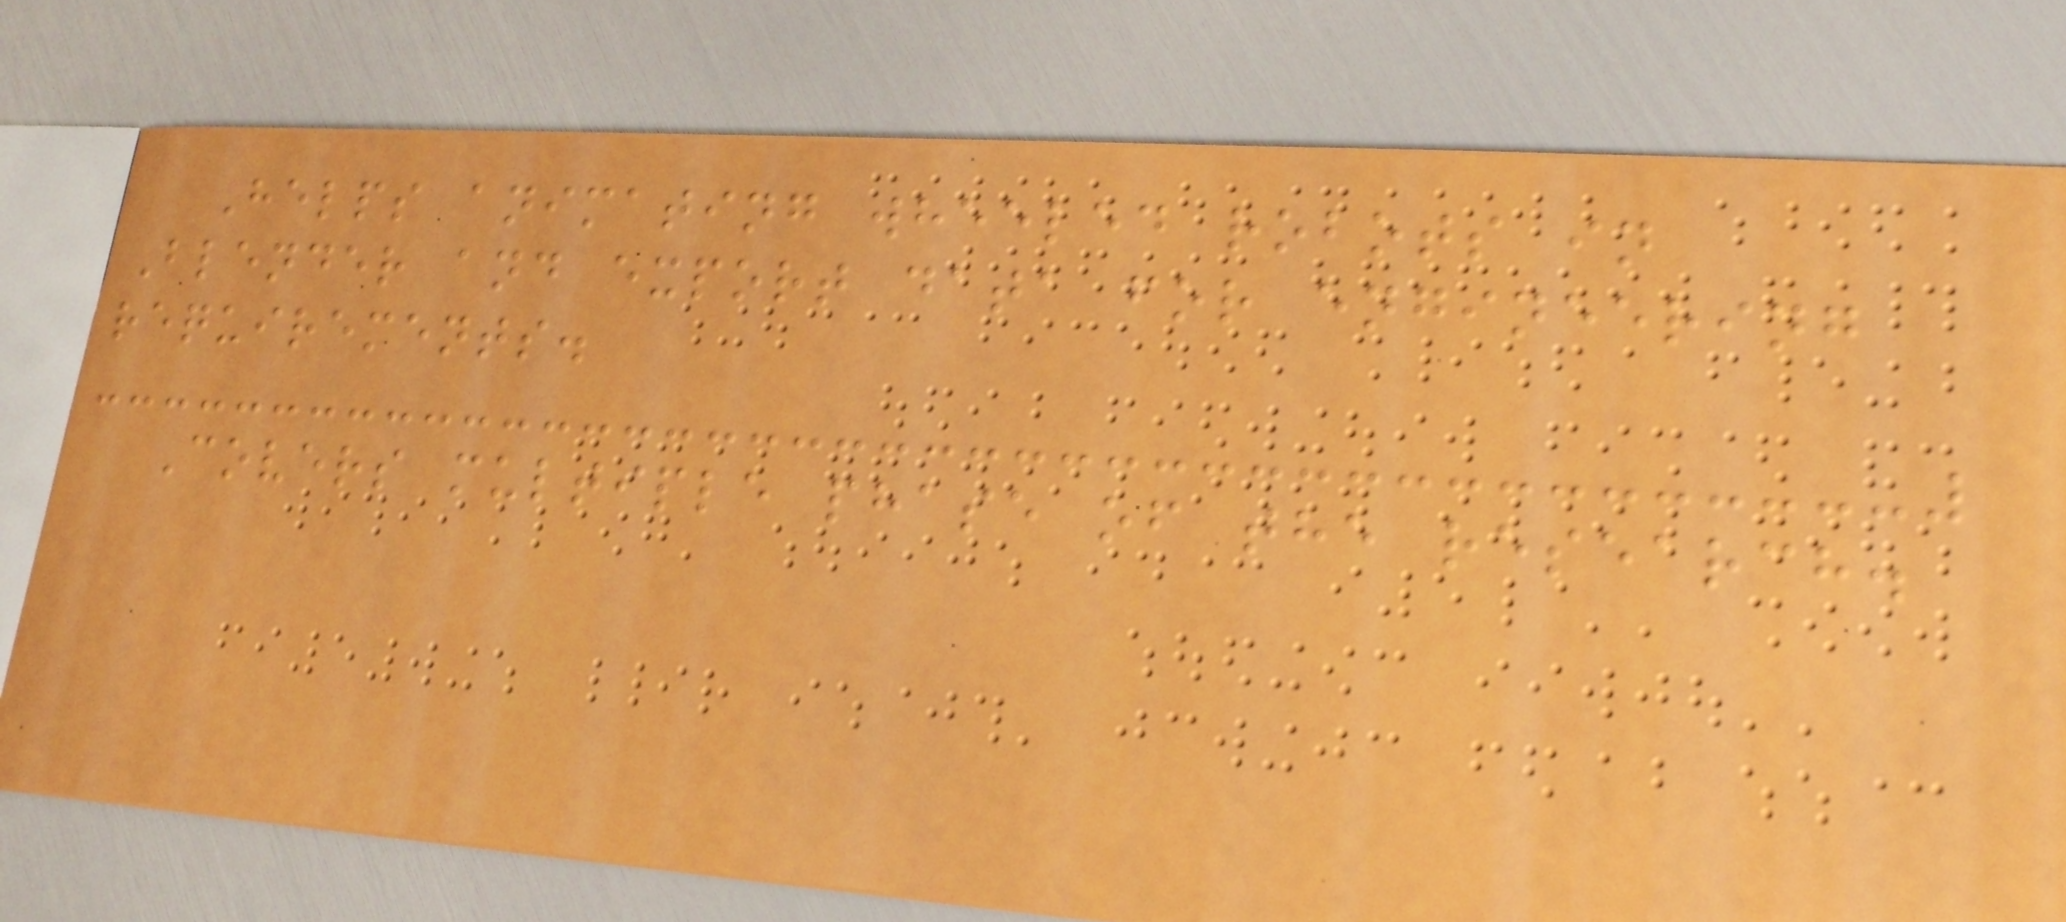Helps animating wheeled robots in
Blender and export data for engineering
requirements.
Covers multiple phase of the research.
